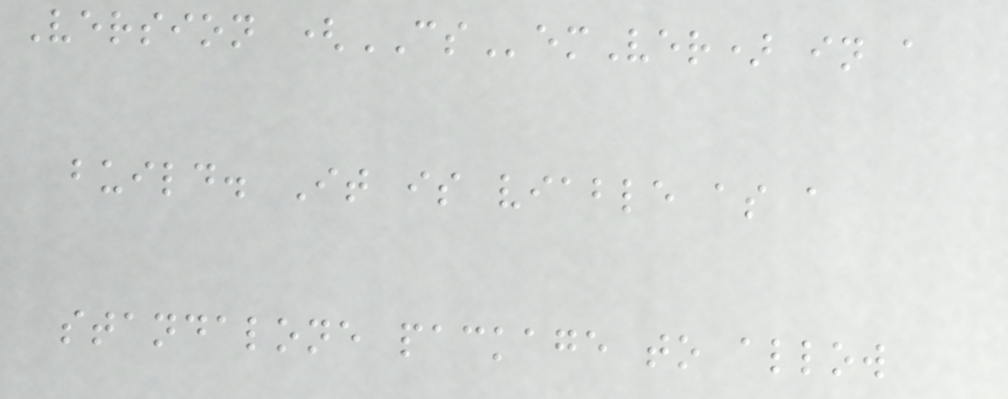Version (CSemVer) in a
build. It is viable as a
standalone package to allow
